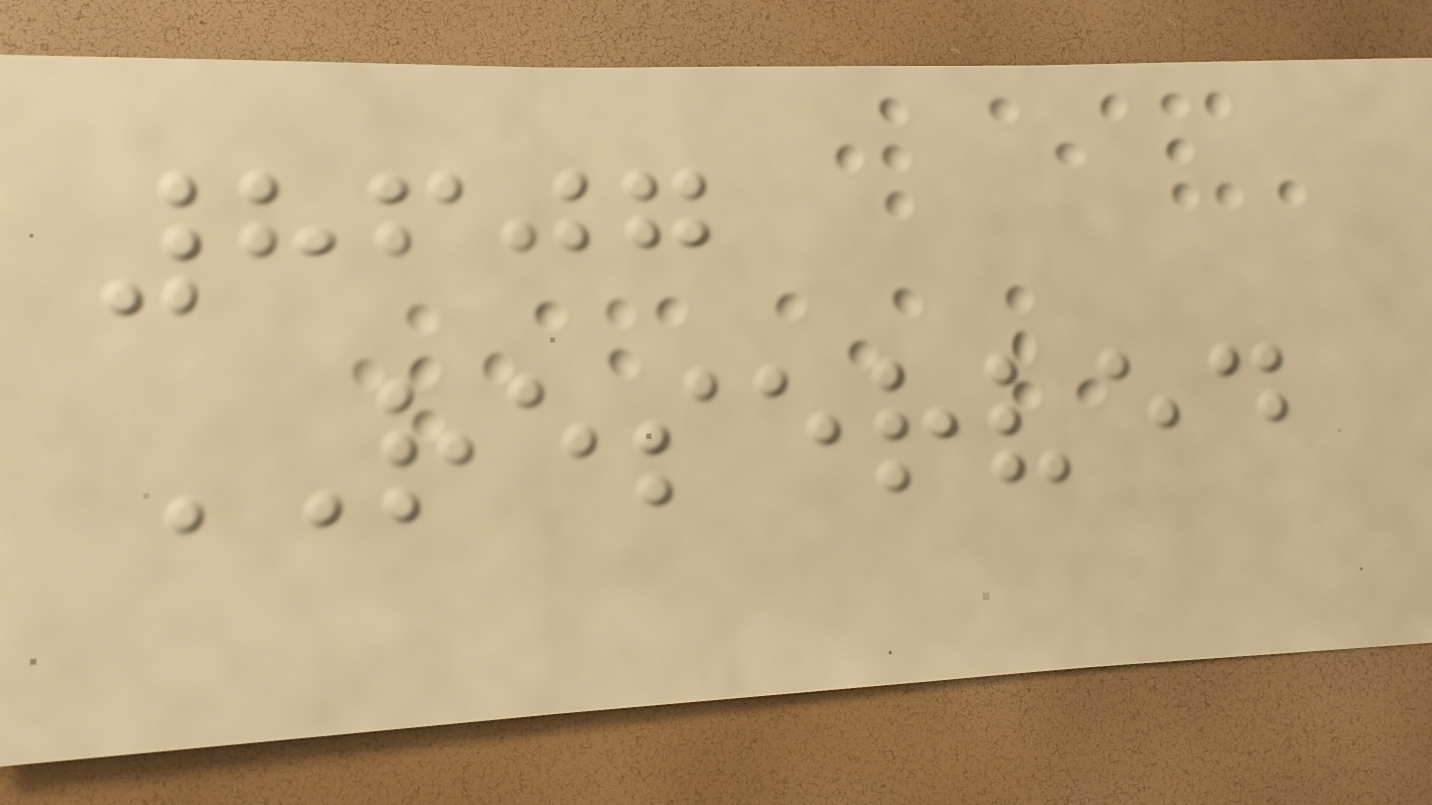8607
RESERVED
